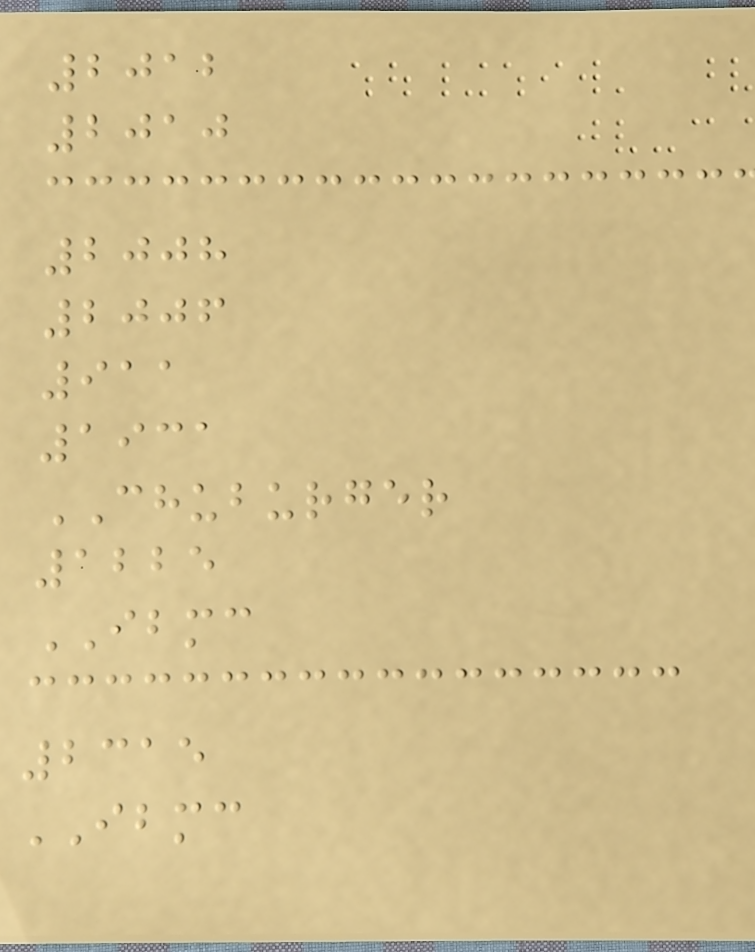2012
2010
2008
2006
911
1931
CHUBURGER
1225
IBMC
2315
IBMC
